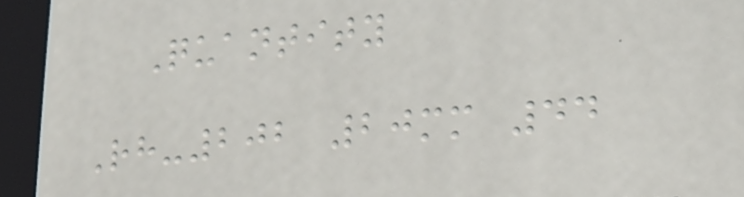Quantity
Rh-202 20mm 44
